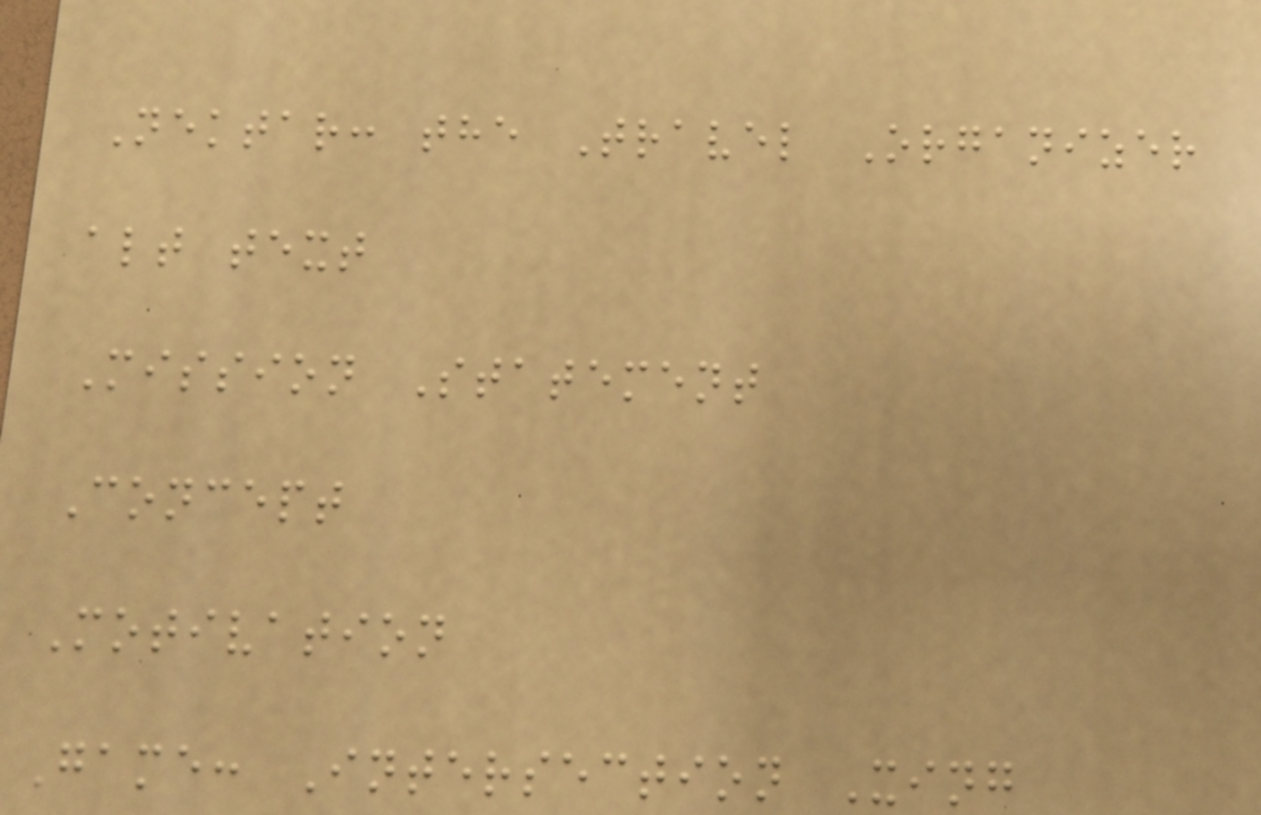Nektar: the Travel Organizer
alt text
Mission Statement
Concept
Motivation
Game: Intersection Xing
